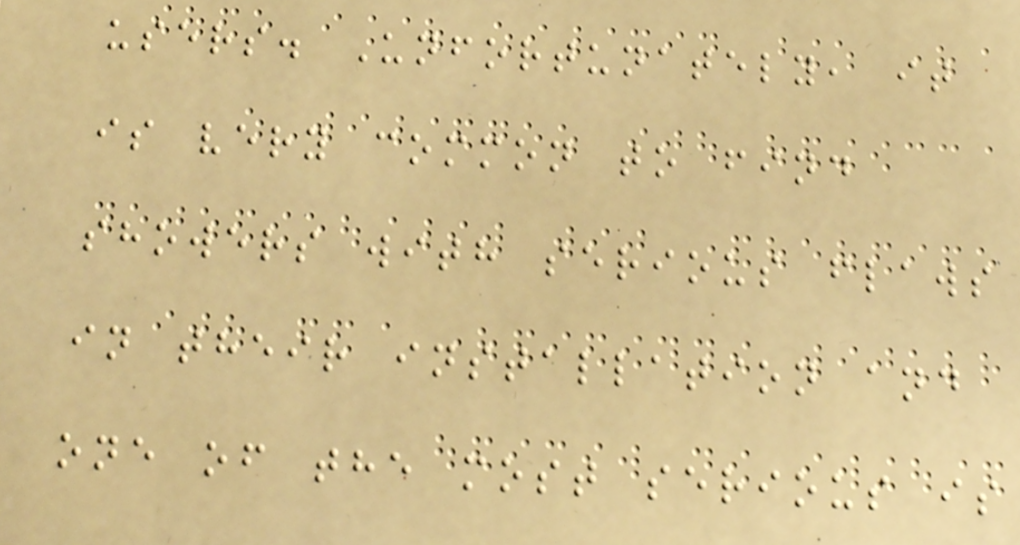users. Unfortunately, it
is very common to find
showers with serious flaws
in their installation and
one of the most serious is
